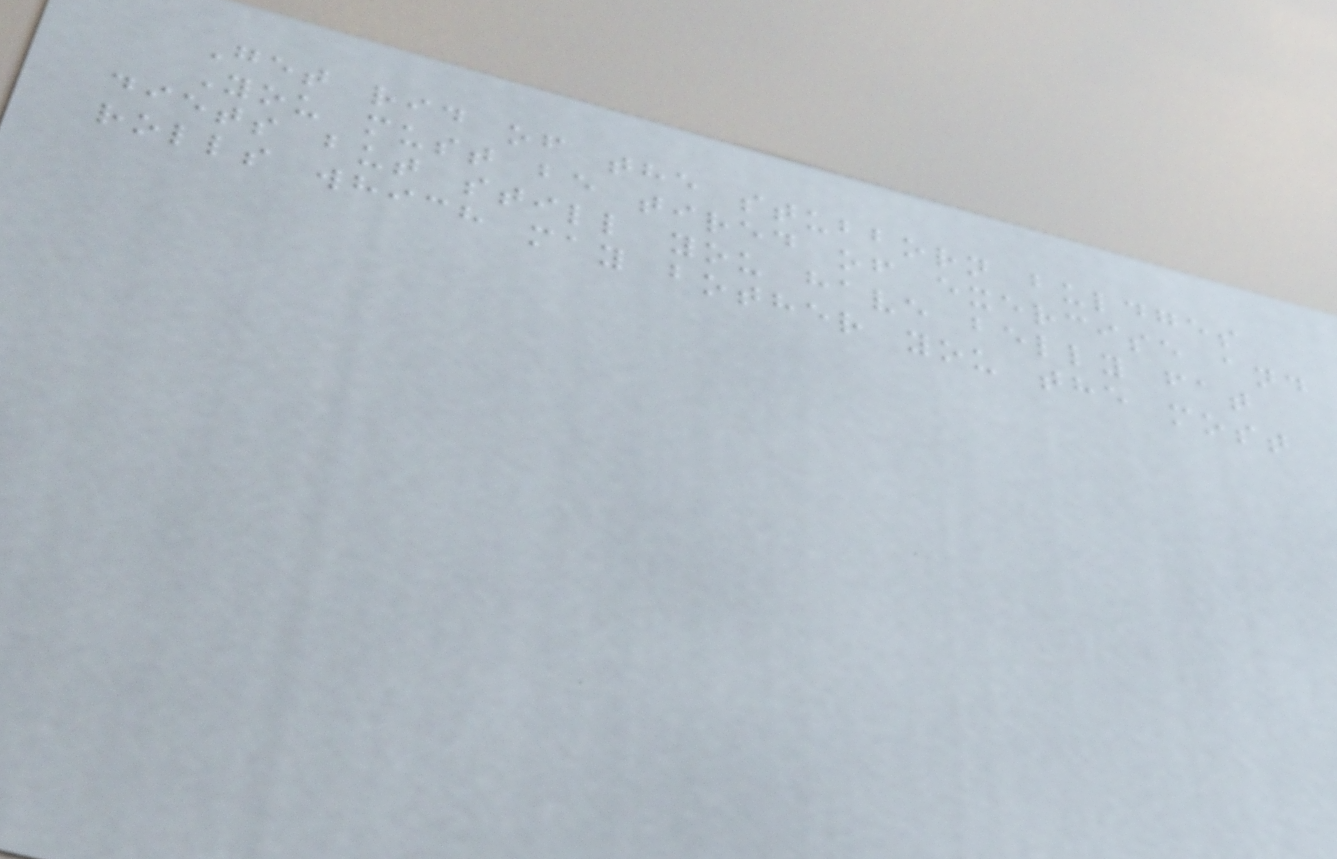Get rid of the stubborn buldges
You must be tired of exercise and
diets but still you have belly fat
rolls which may bother you the most
